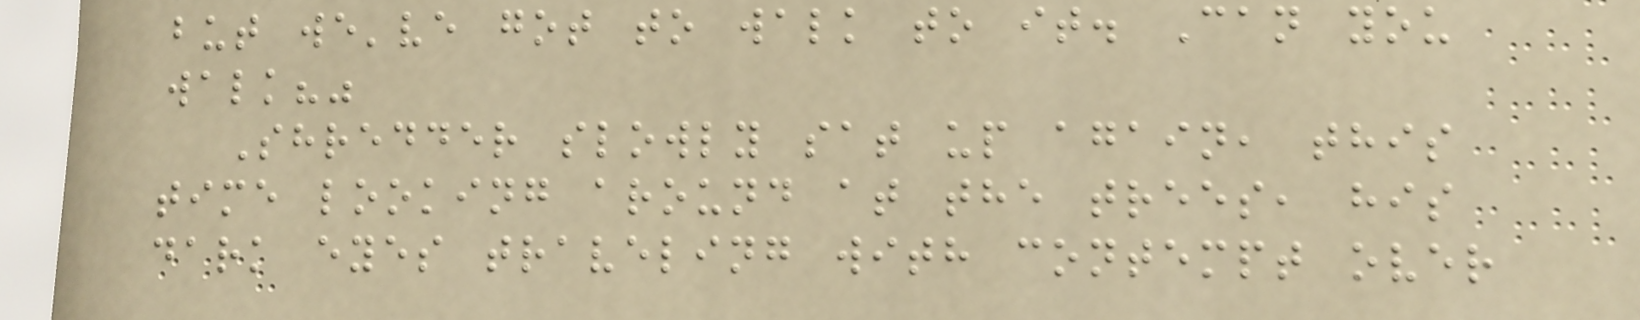but we've got to walk to it. Can you
walk?"
Shredder slowly sat up again, this
time looking around at the trees, his
dark eyes traveling with contempt over
